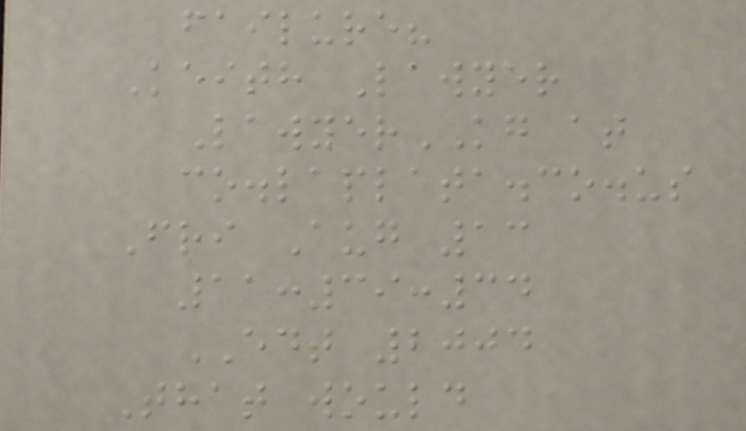failure?
Keith Lawyer
LawyerKG at
co.laplata.co.us
Fri Aug 13
11:39:34
EDT 2004
That would
